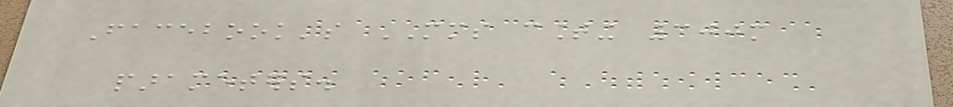Facebook's MMS counting 300m
parameters.
